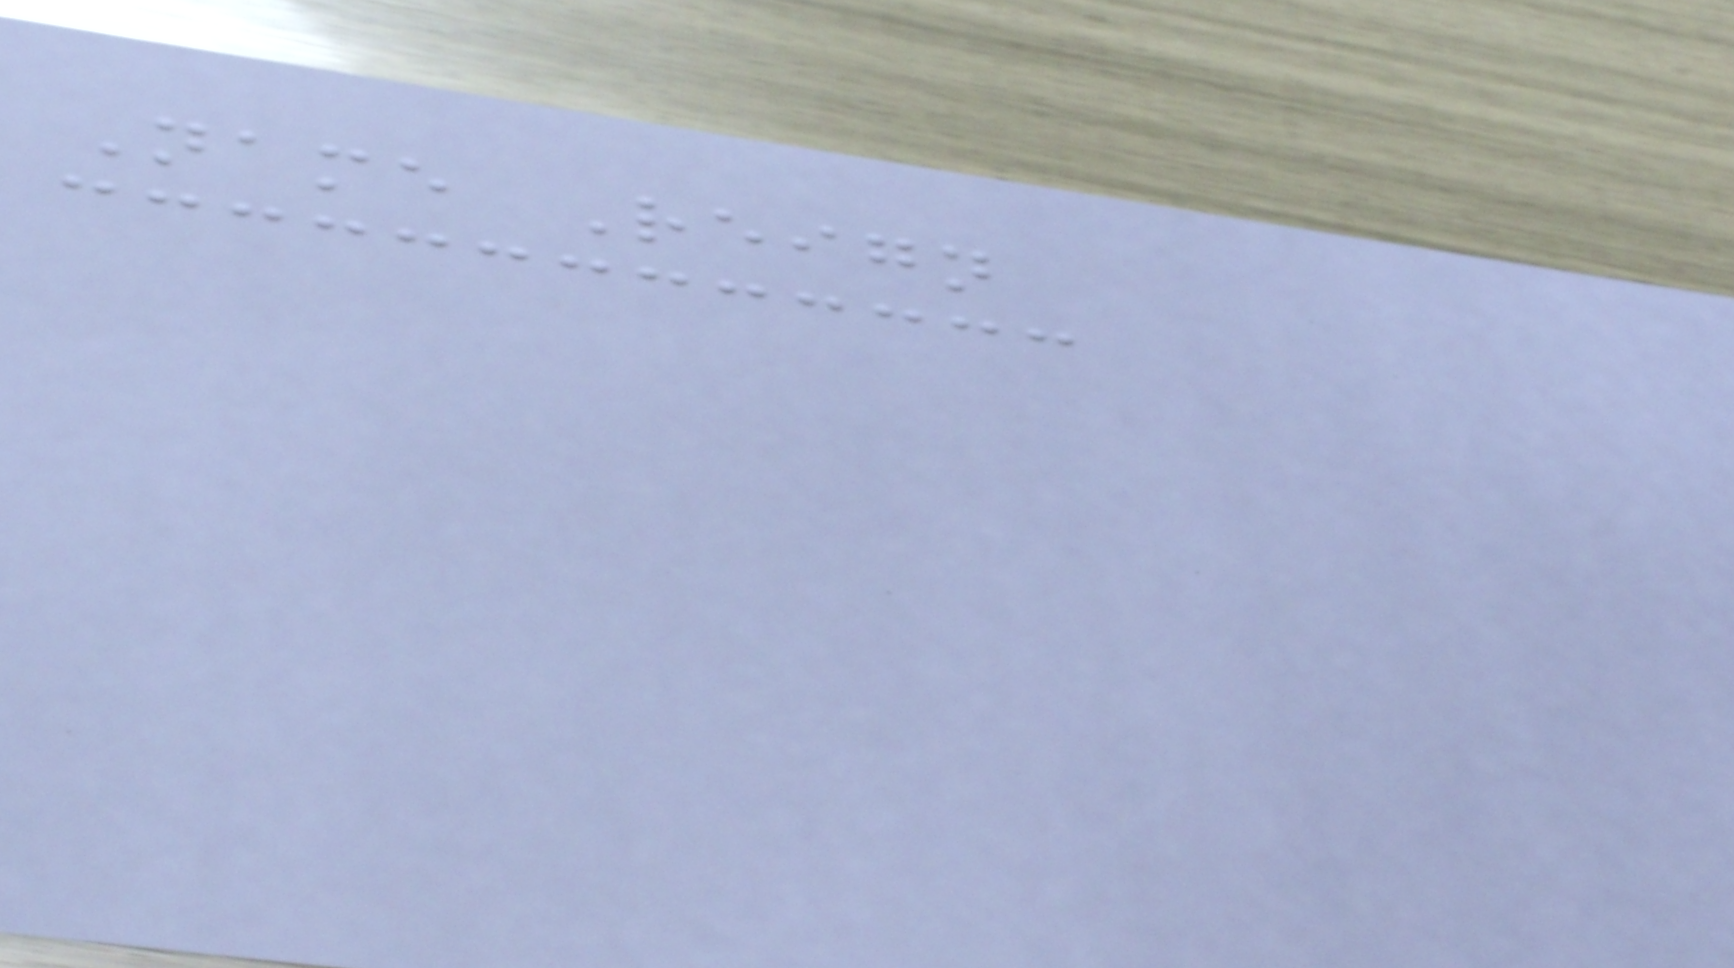Name Reign
